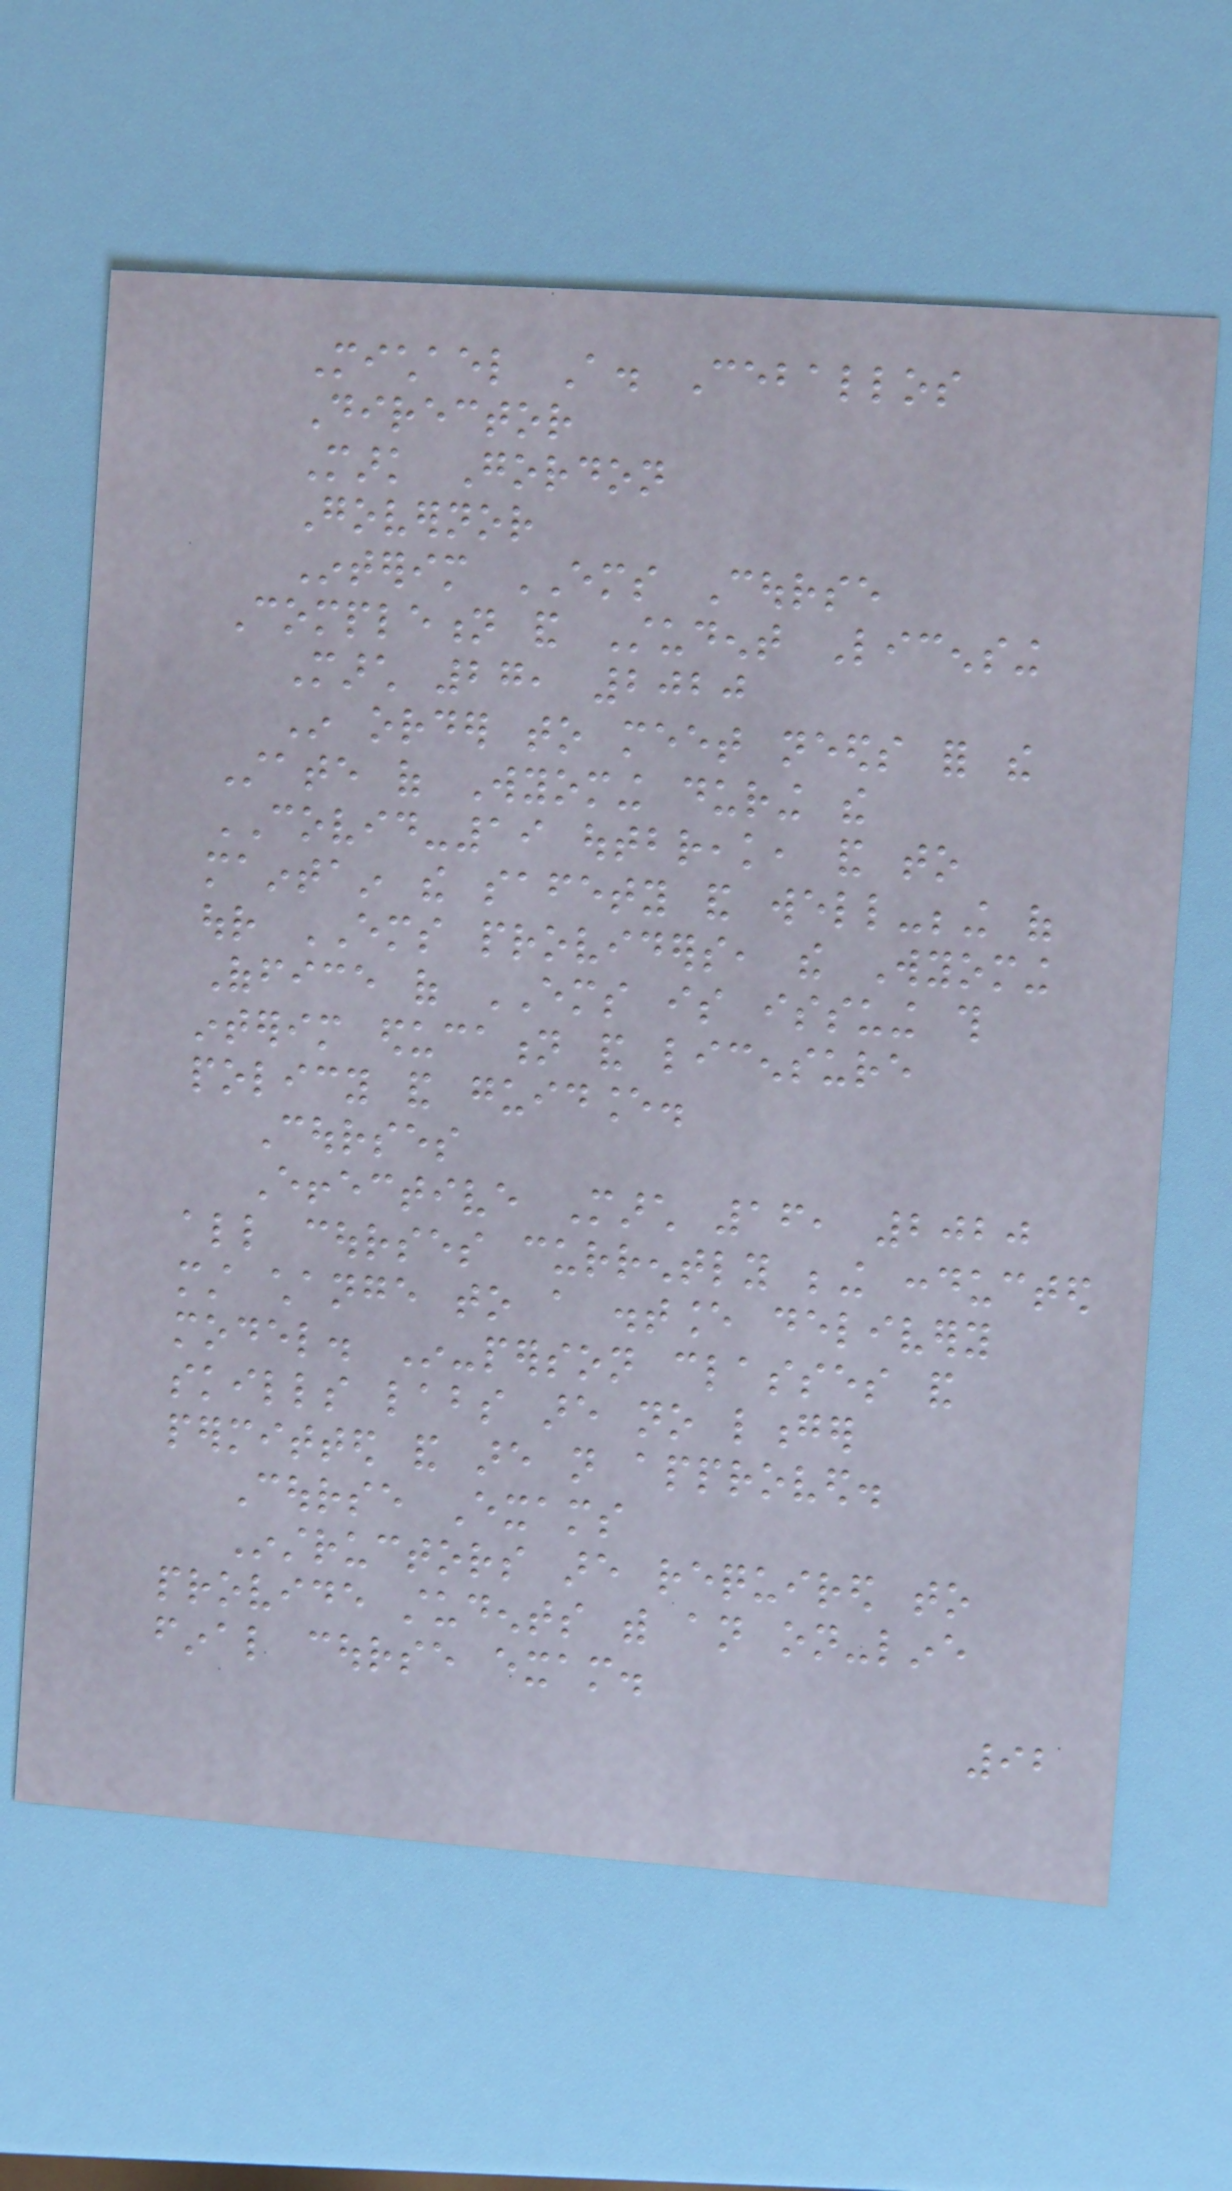Michael A. Ceballos
Director
Mark Gordon
Governor
Interim EMS Course
Completion and Student Licensing
March 27, 2020
In order to meet needs for the
State of Wyoming during the
COVID-19 outbreak, and to
maintain the safety and well-being of
our EMS providers, the Wyoming
Office of EMS is issuing this
interim education and licensure
policy and guidance.
Courses
Effective March 16, 2020
all courses currently being conducted
must change to a distance delivery
model. In-person classes and
skills labs are no longer
permitted and are not approved.
Course Exams
Instructors are required to
provide students with an on-line
final course exam.
92
